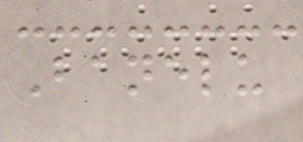Banelu
